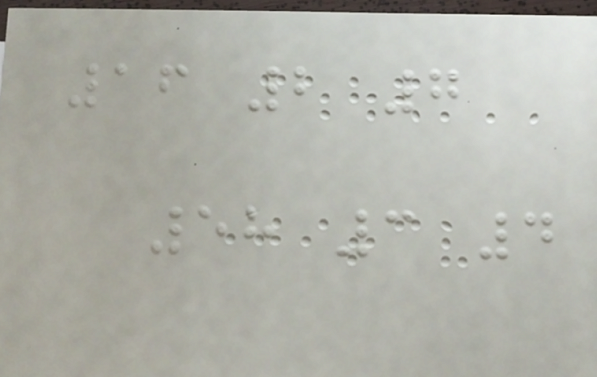16 2 7
58 3 4
